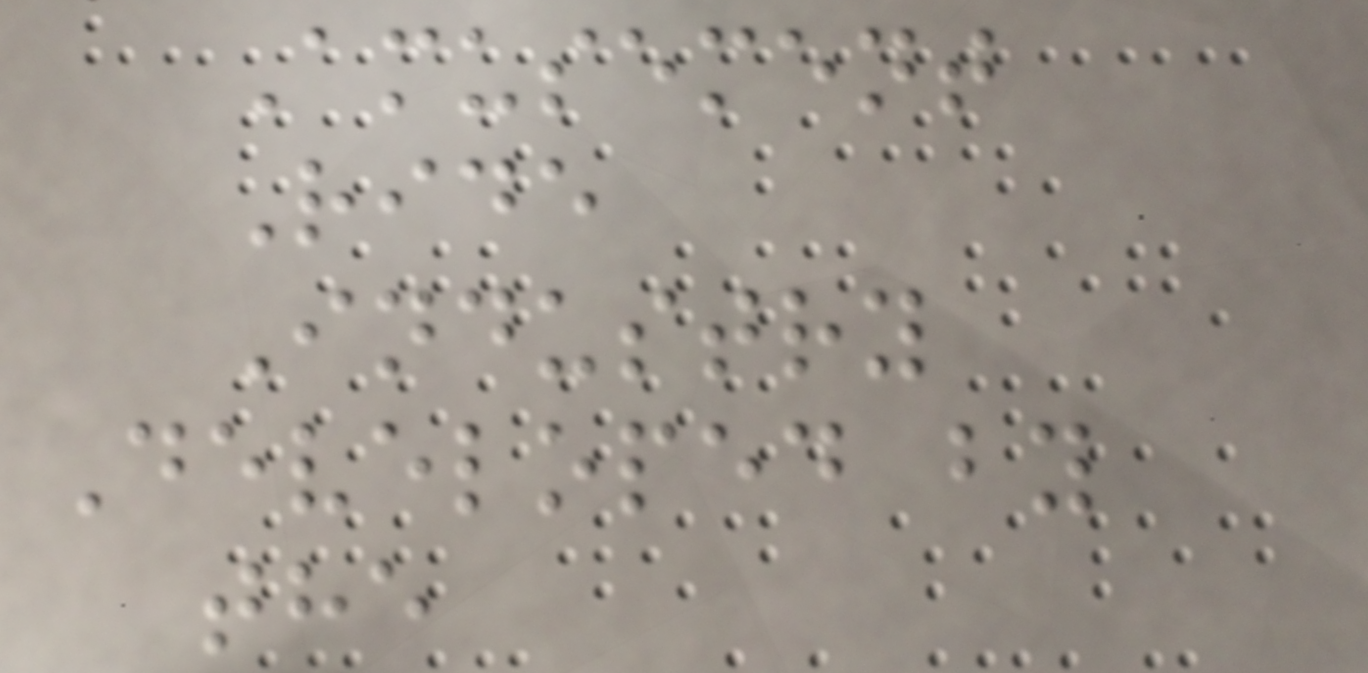Amusement
Ride
Industry
Developed by
the
